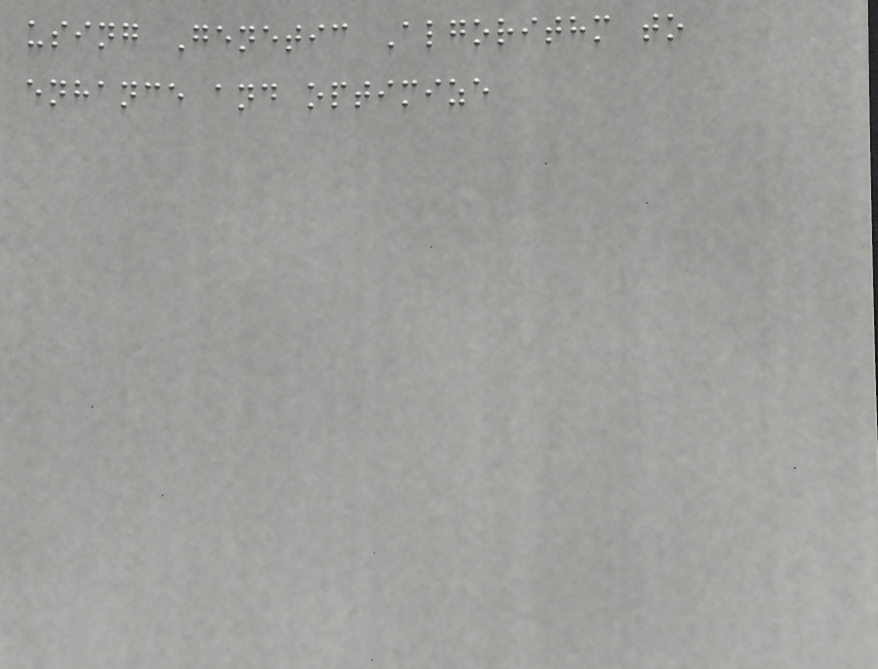using Genetic Algorithm to
enhance and optimize
